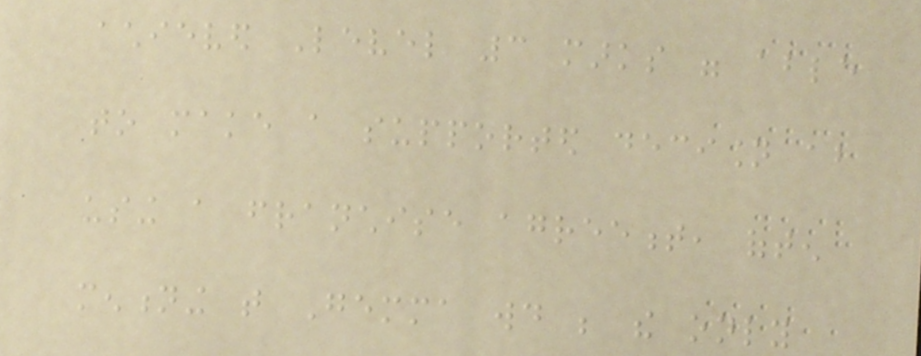achieved Level 3 marks were able
to make a supported decision about
using a franchise agreement, often
mentioning that Gemma would be the only
